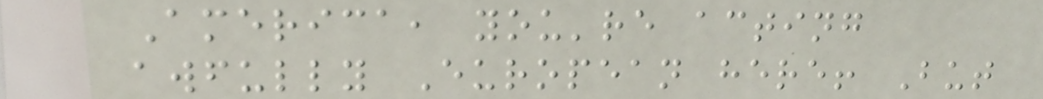America, you're acting
awfully European here! But
